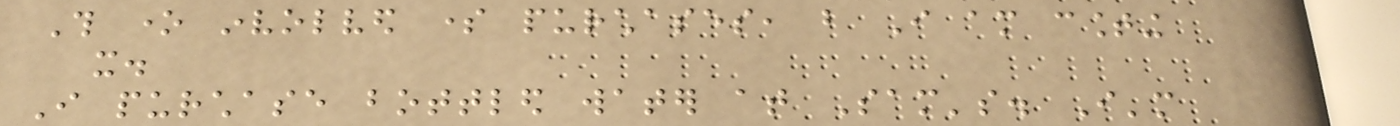This one involved some purchases, but I am counting
it.
I purchase bottled water at Sam's. I'm
